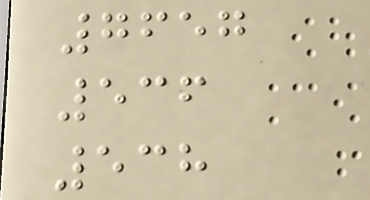7657
536
538
